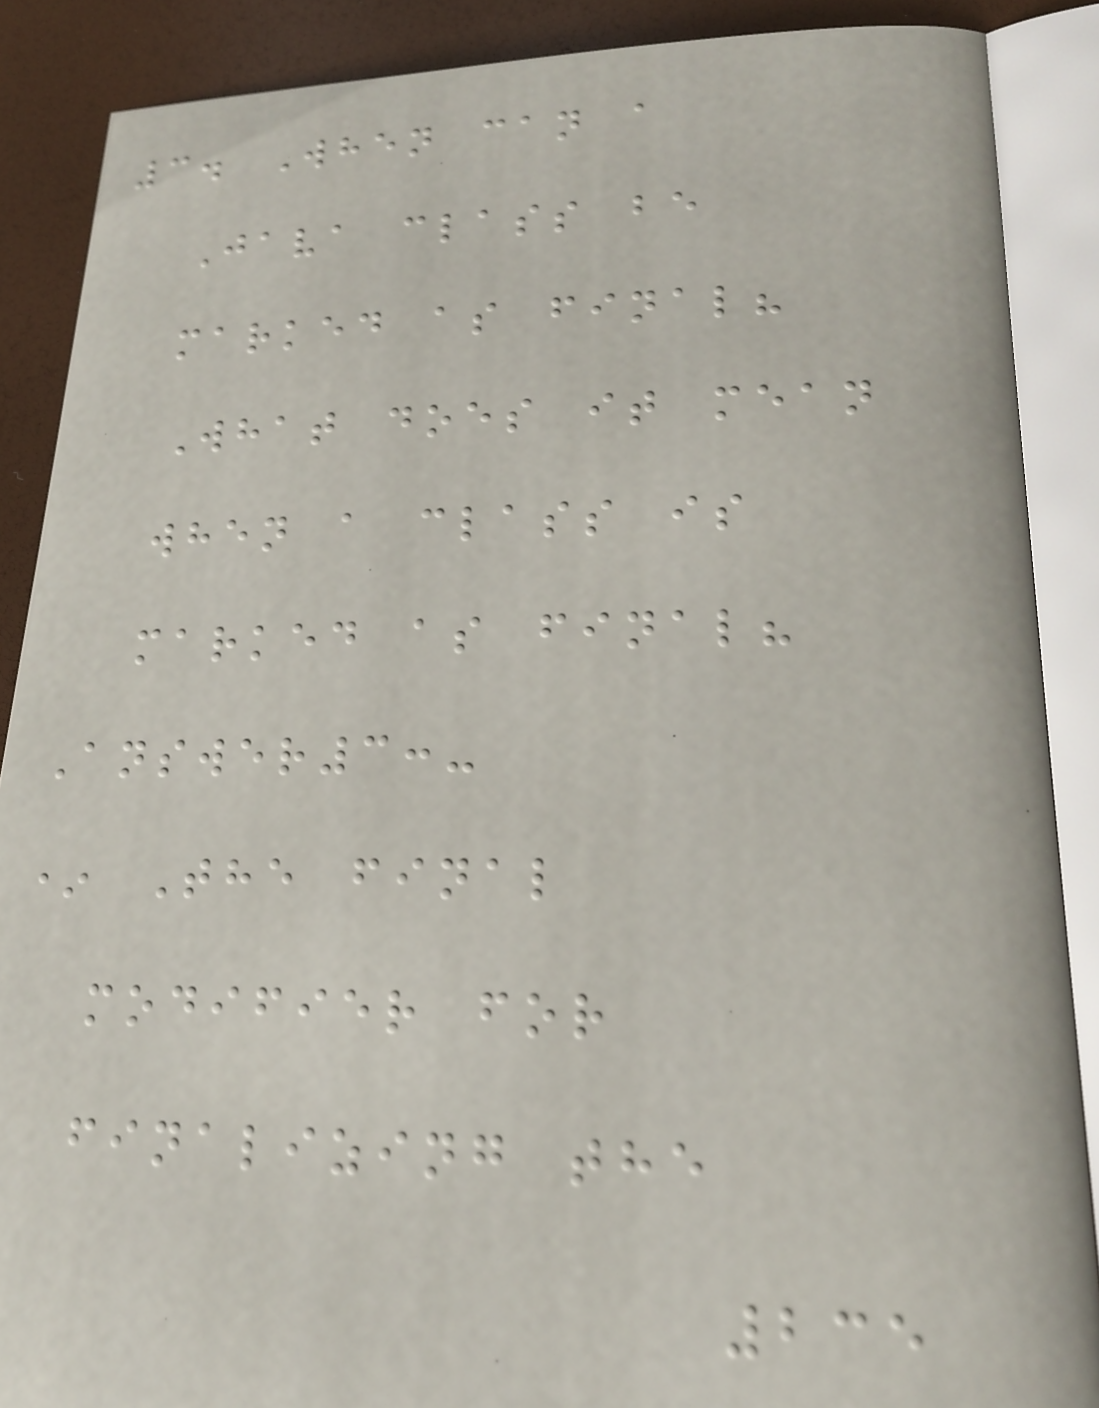3. When can a
Java class be
marked as final?
What does it mean
when a class is
marked as final?
Answer3:-
* The final
modifier for
finalizing the
235
